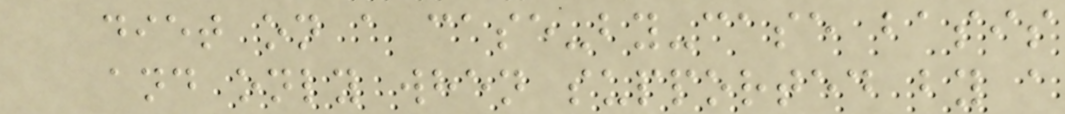diet on a case-by-case basis
and only when supported by a
